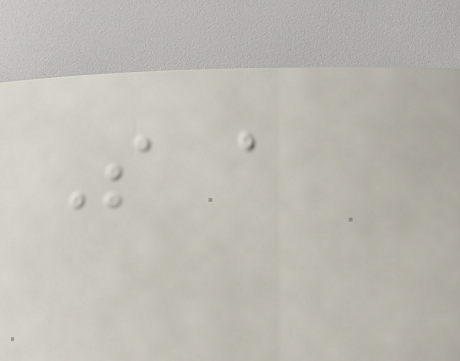So a
